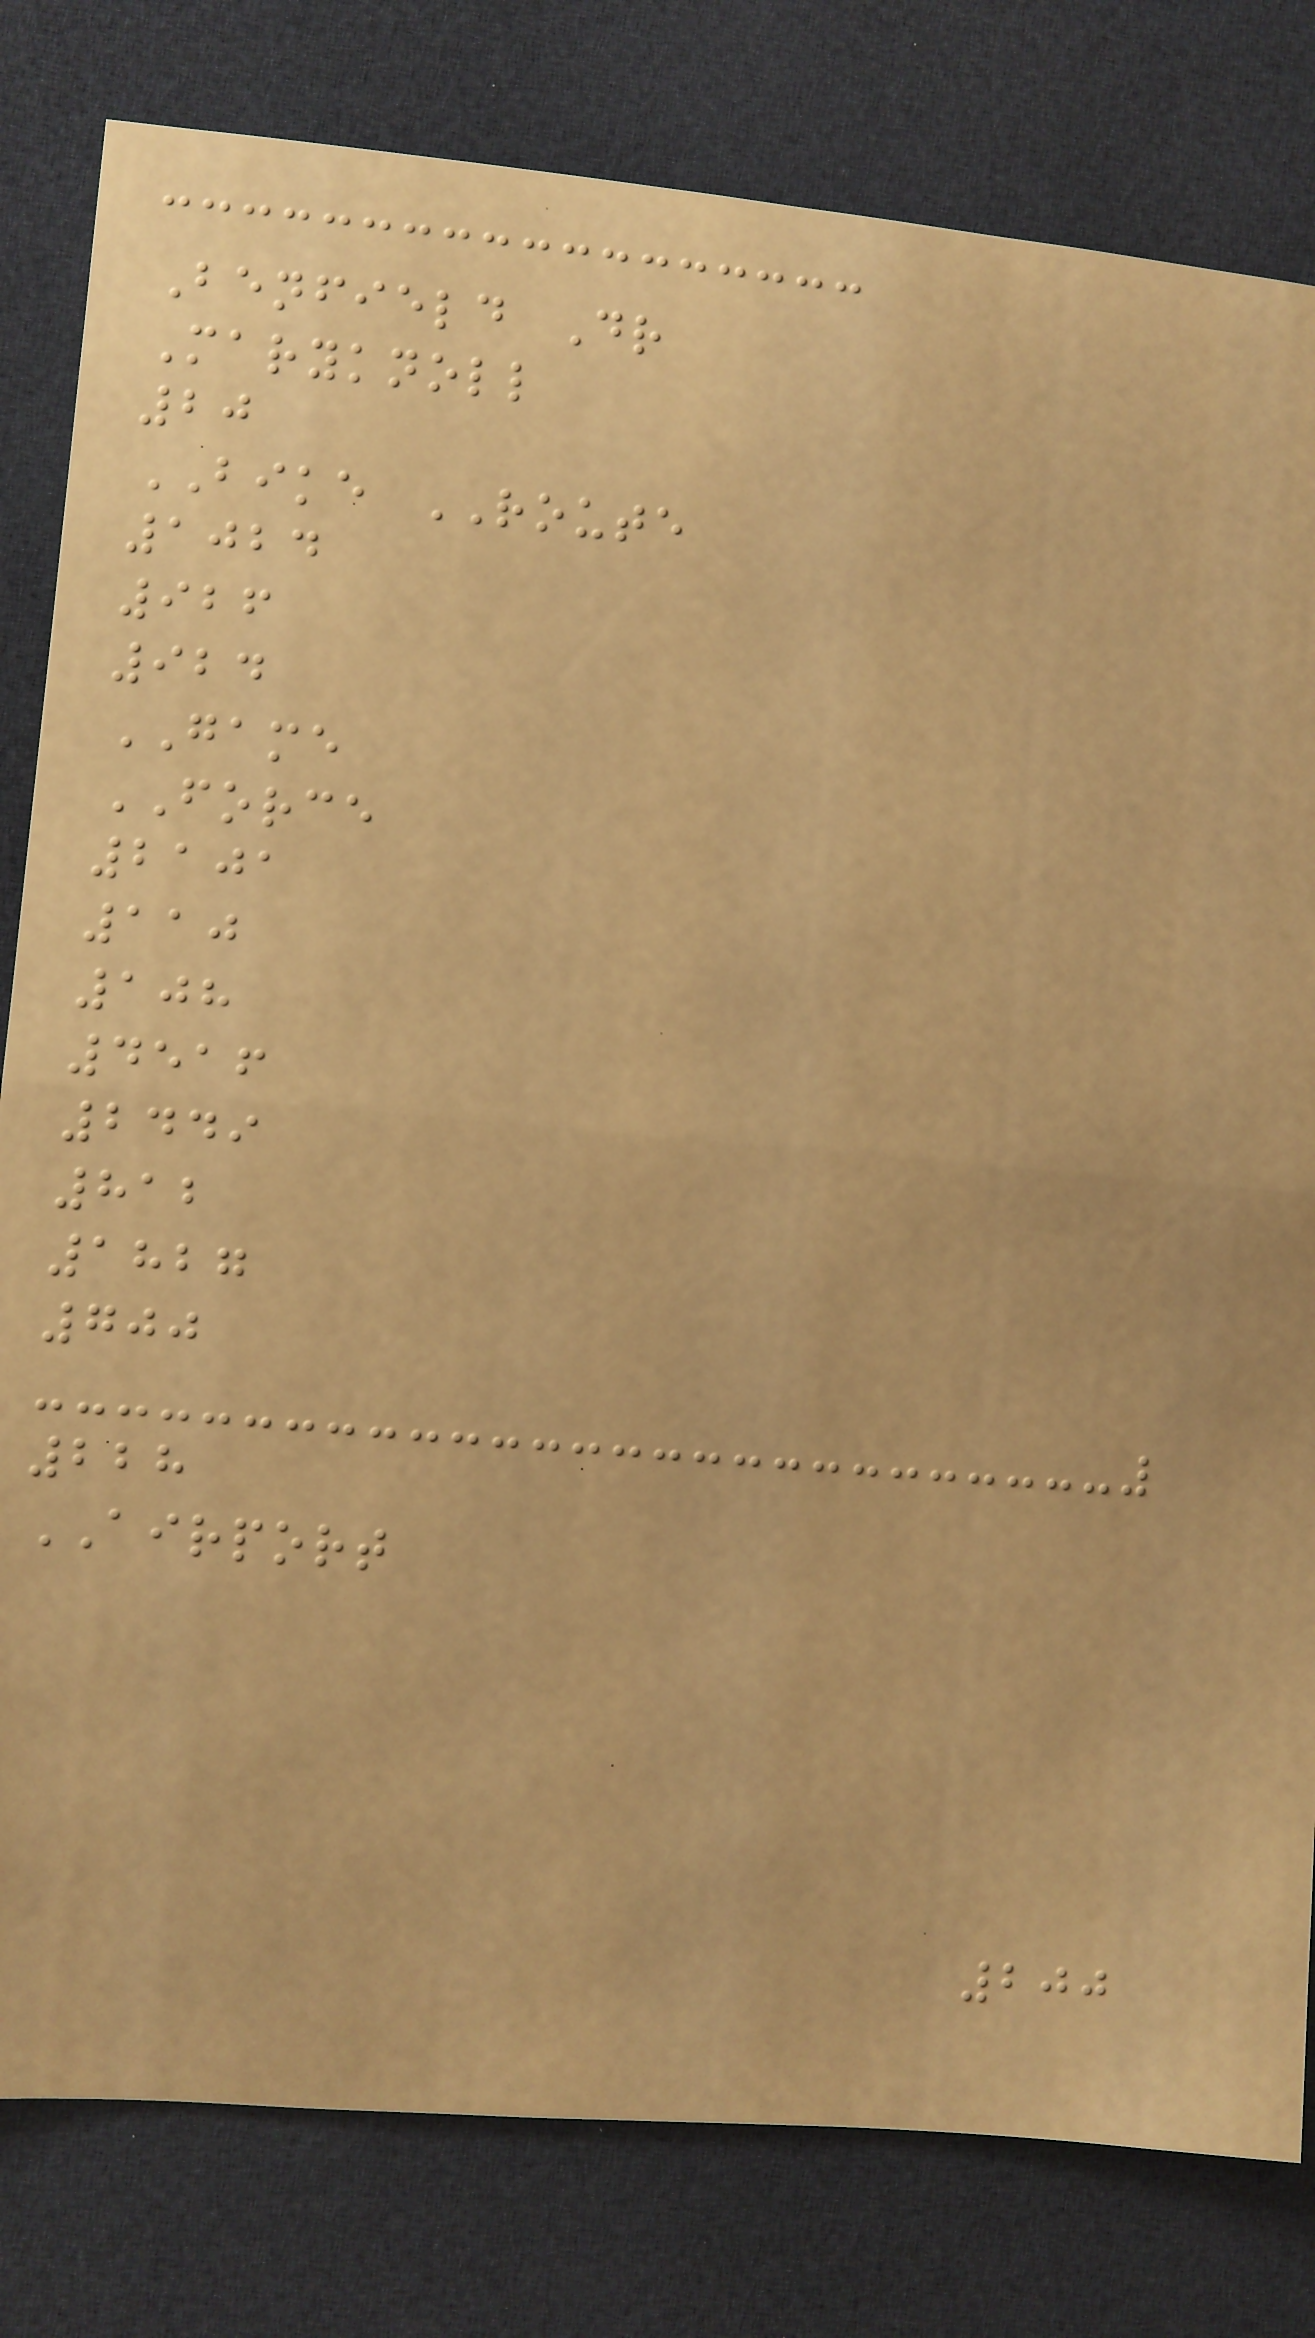Benfield Dr
Maryknoll
20
BIKE ROUTE
1024
926
924
GAME
FORCE
2101
110
108
4516
2449
812
1827
700
228
AIRPORT
200
